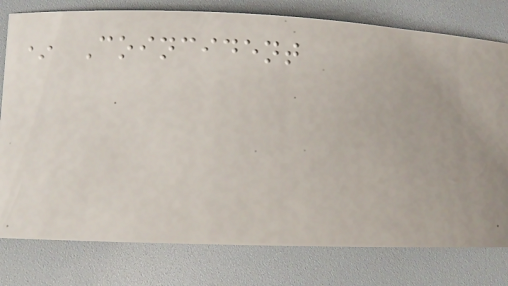* Coincident
